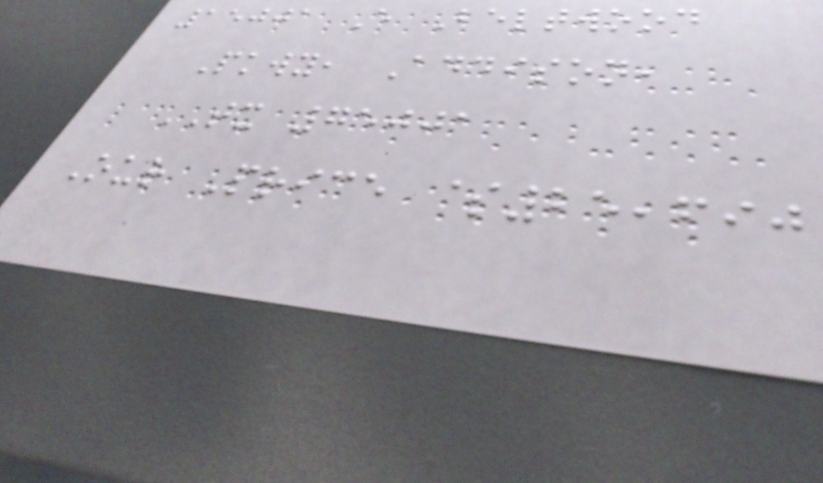15001 E Beltwood
Pkwy, Addison,
TX 75001
Our Price $25,690
